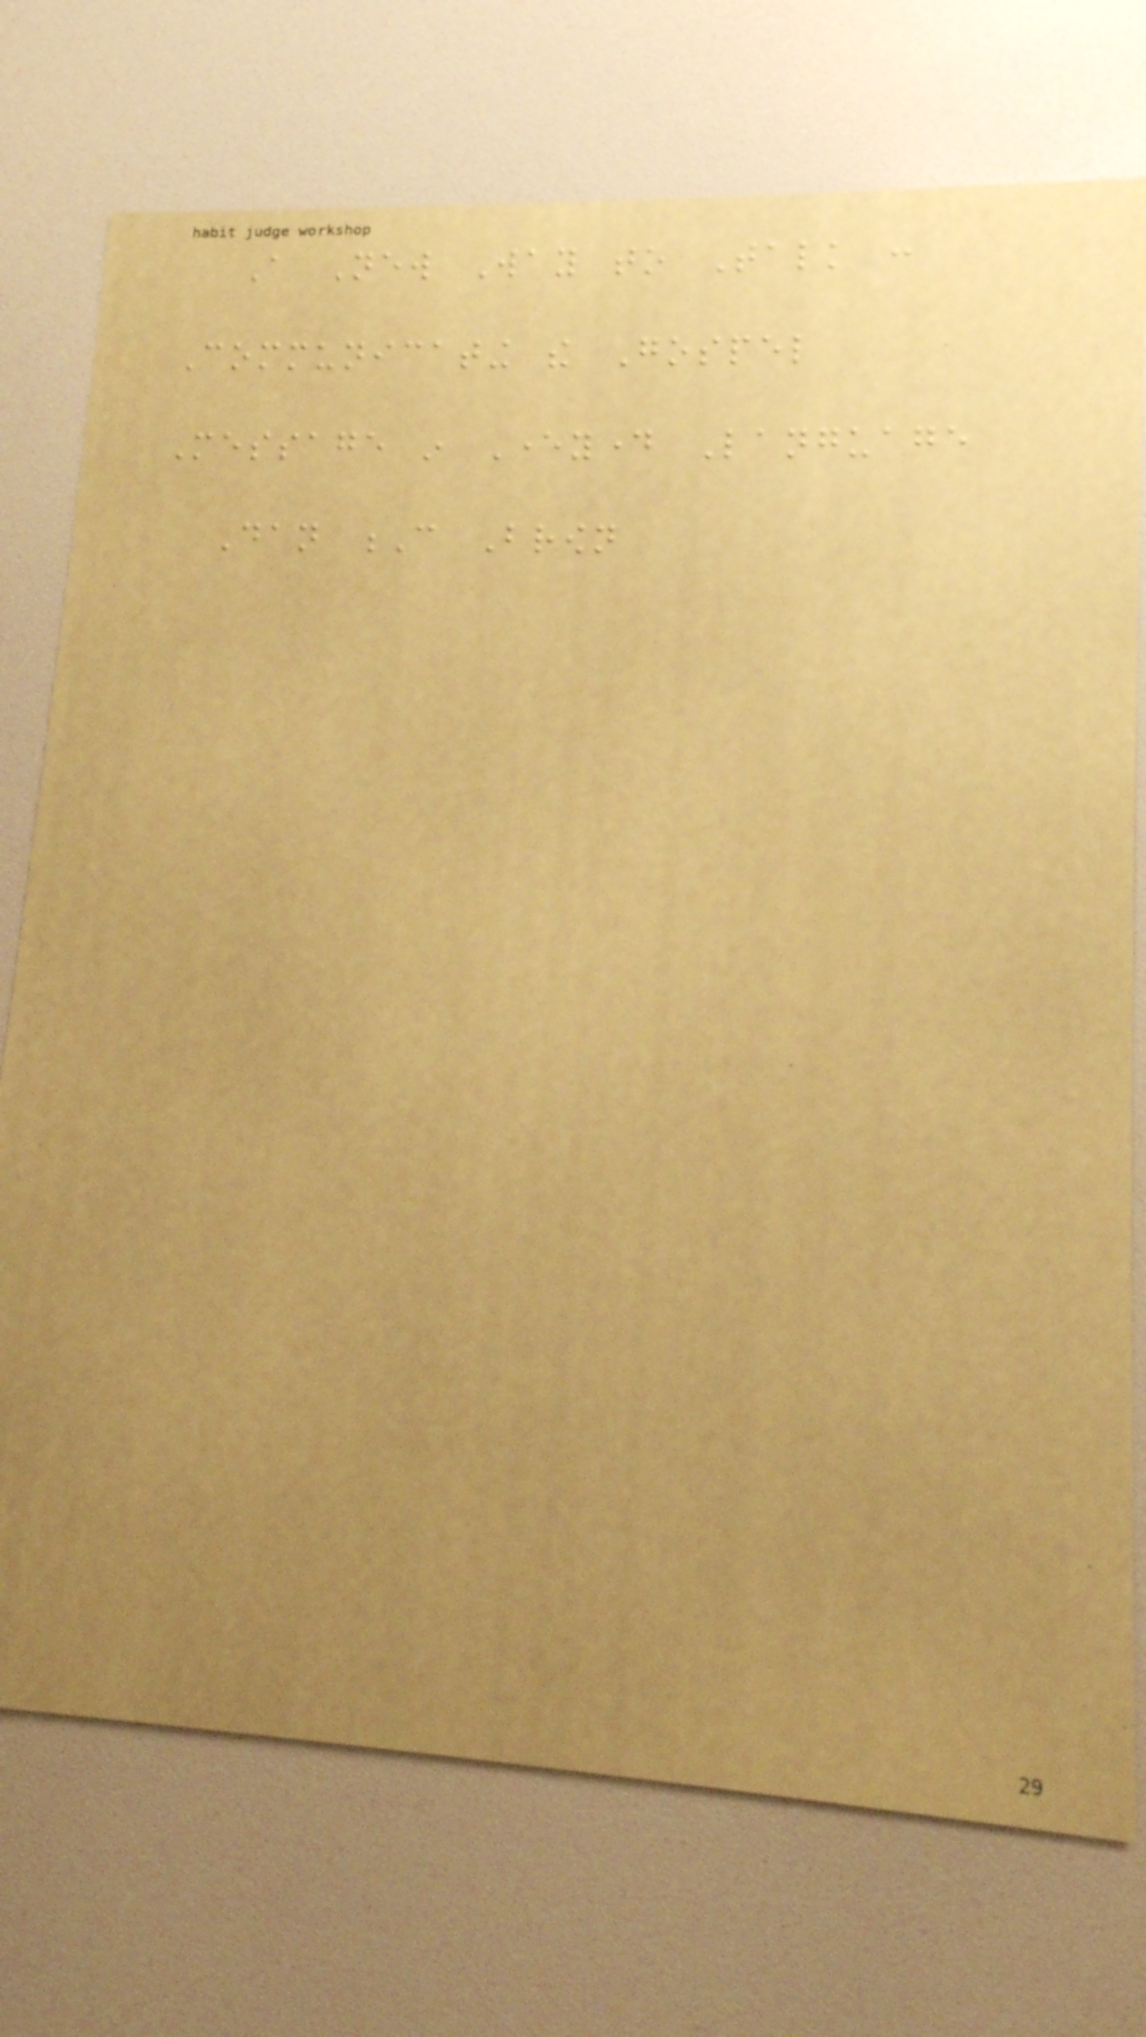A New Way to Talk :
Communicating the Gospel
Message in Everyday Language
Dan C Brown
